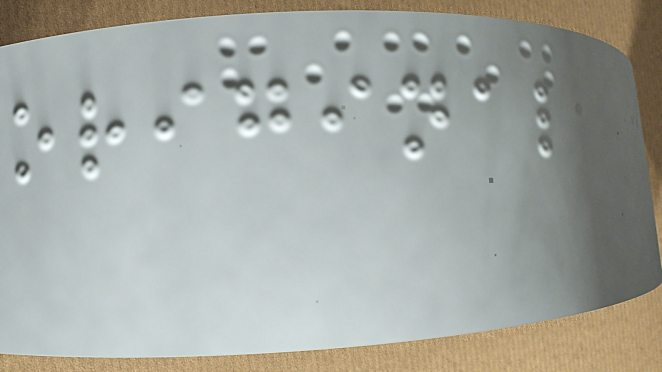original
